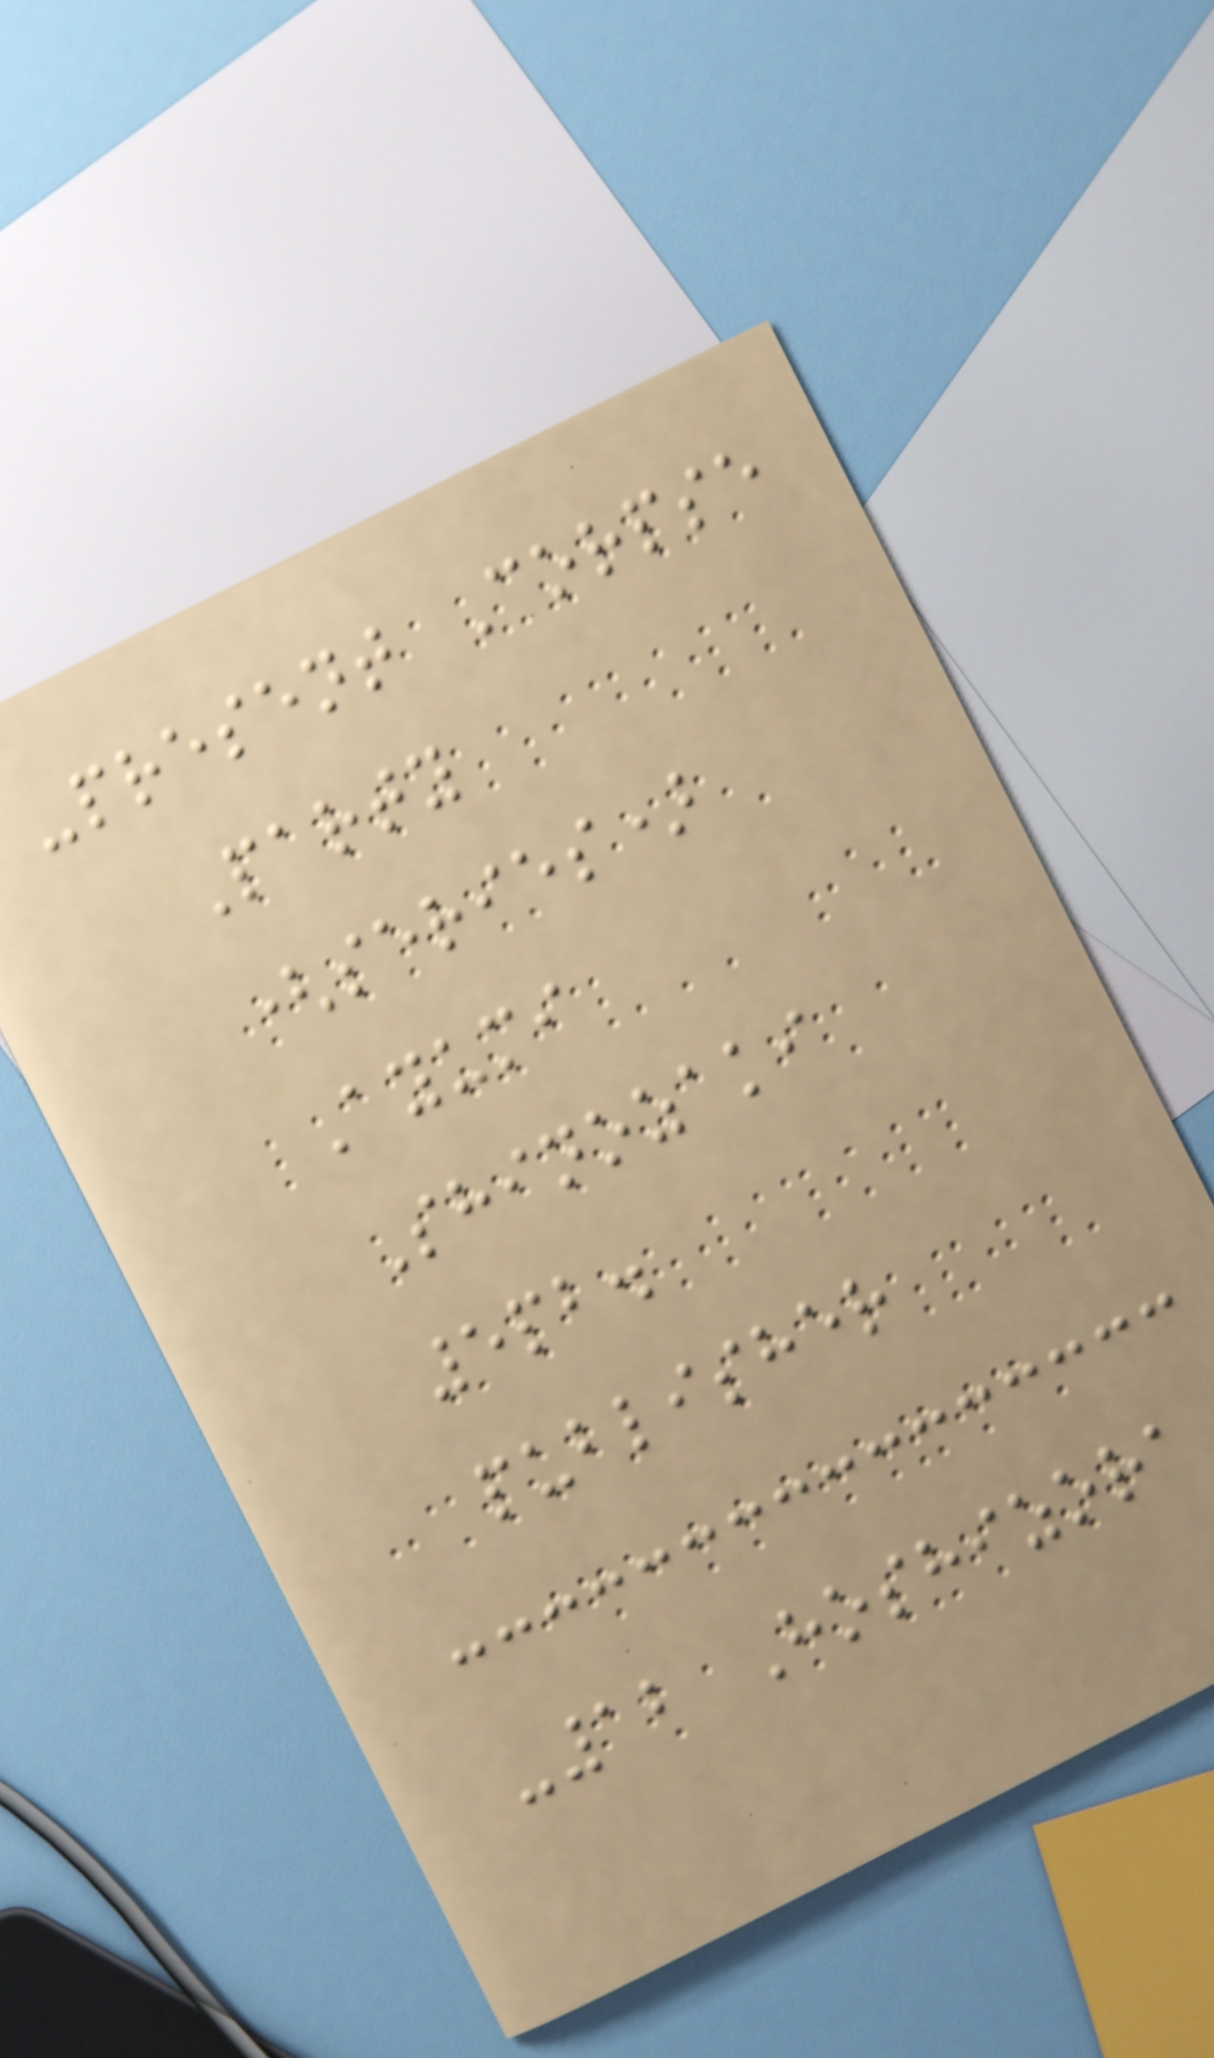-present Corpse
Party
(series)
Ayumi
Shinozaki
5pb.
publisher
-12 Hoshizora
